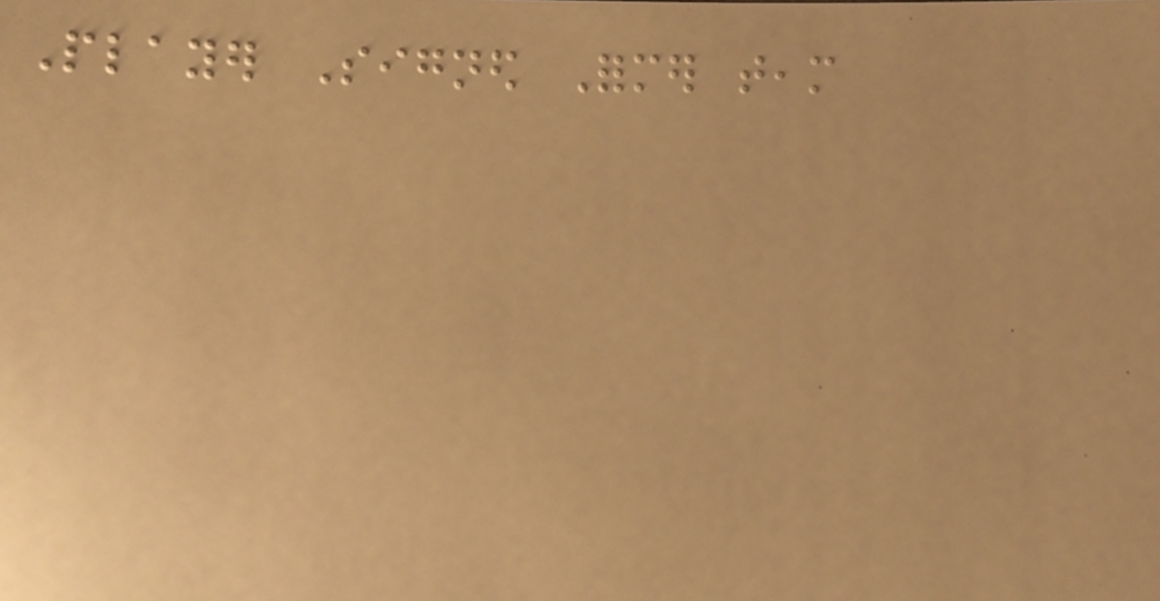Player Signed Former team
